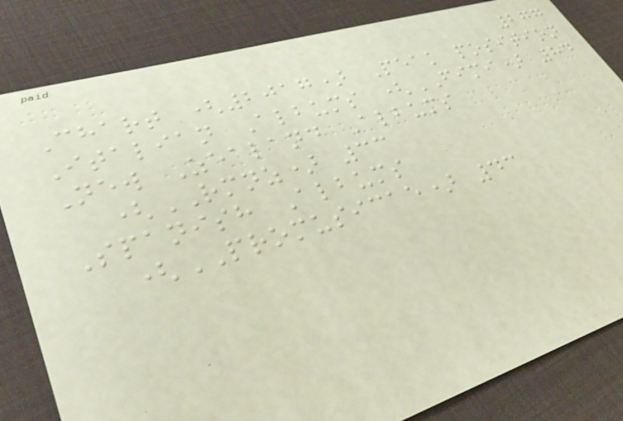277
Chart (2017) Peak position
Italian Albums (FIMI) 84
New Zealand Albums
(RMNZ) 33
Spanish Albums
(PROMUSICAE) 43
